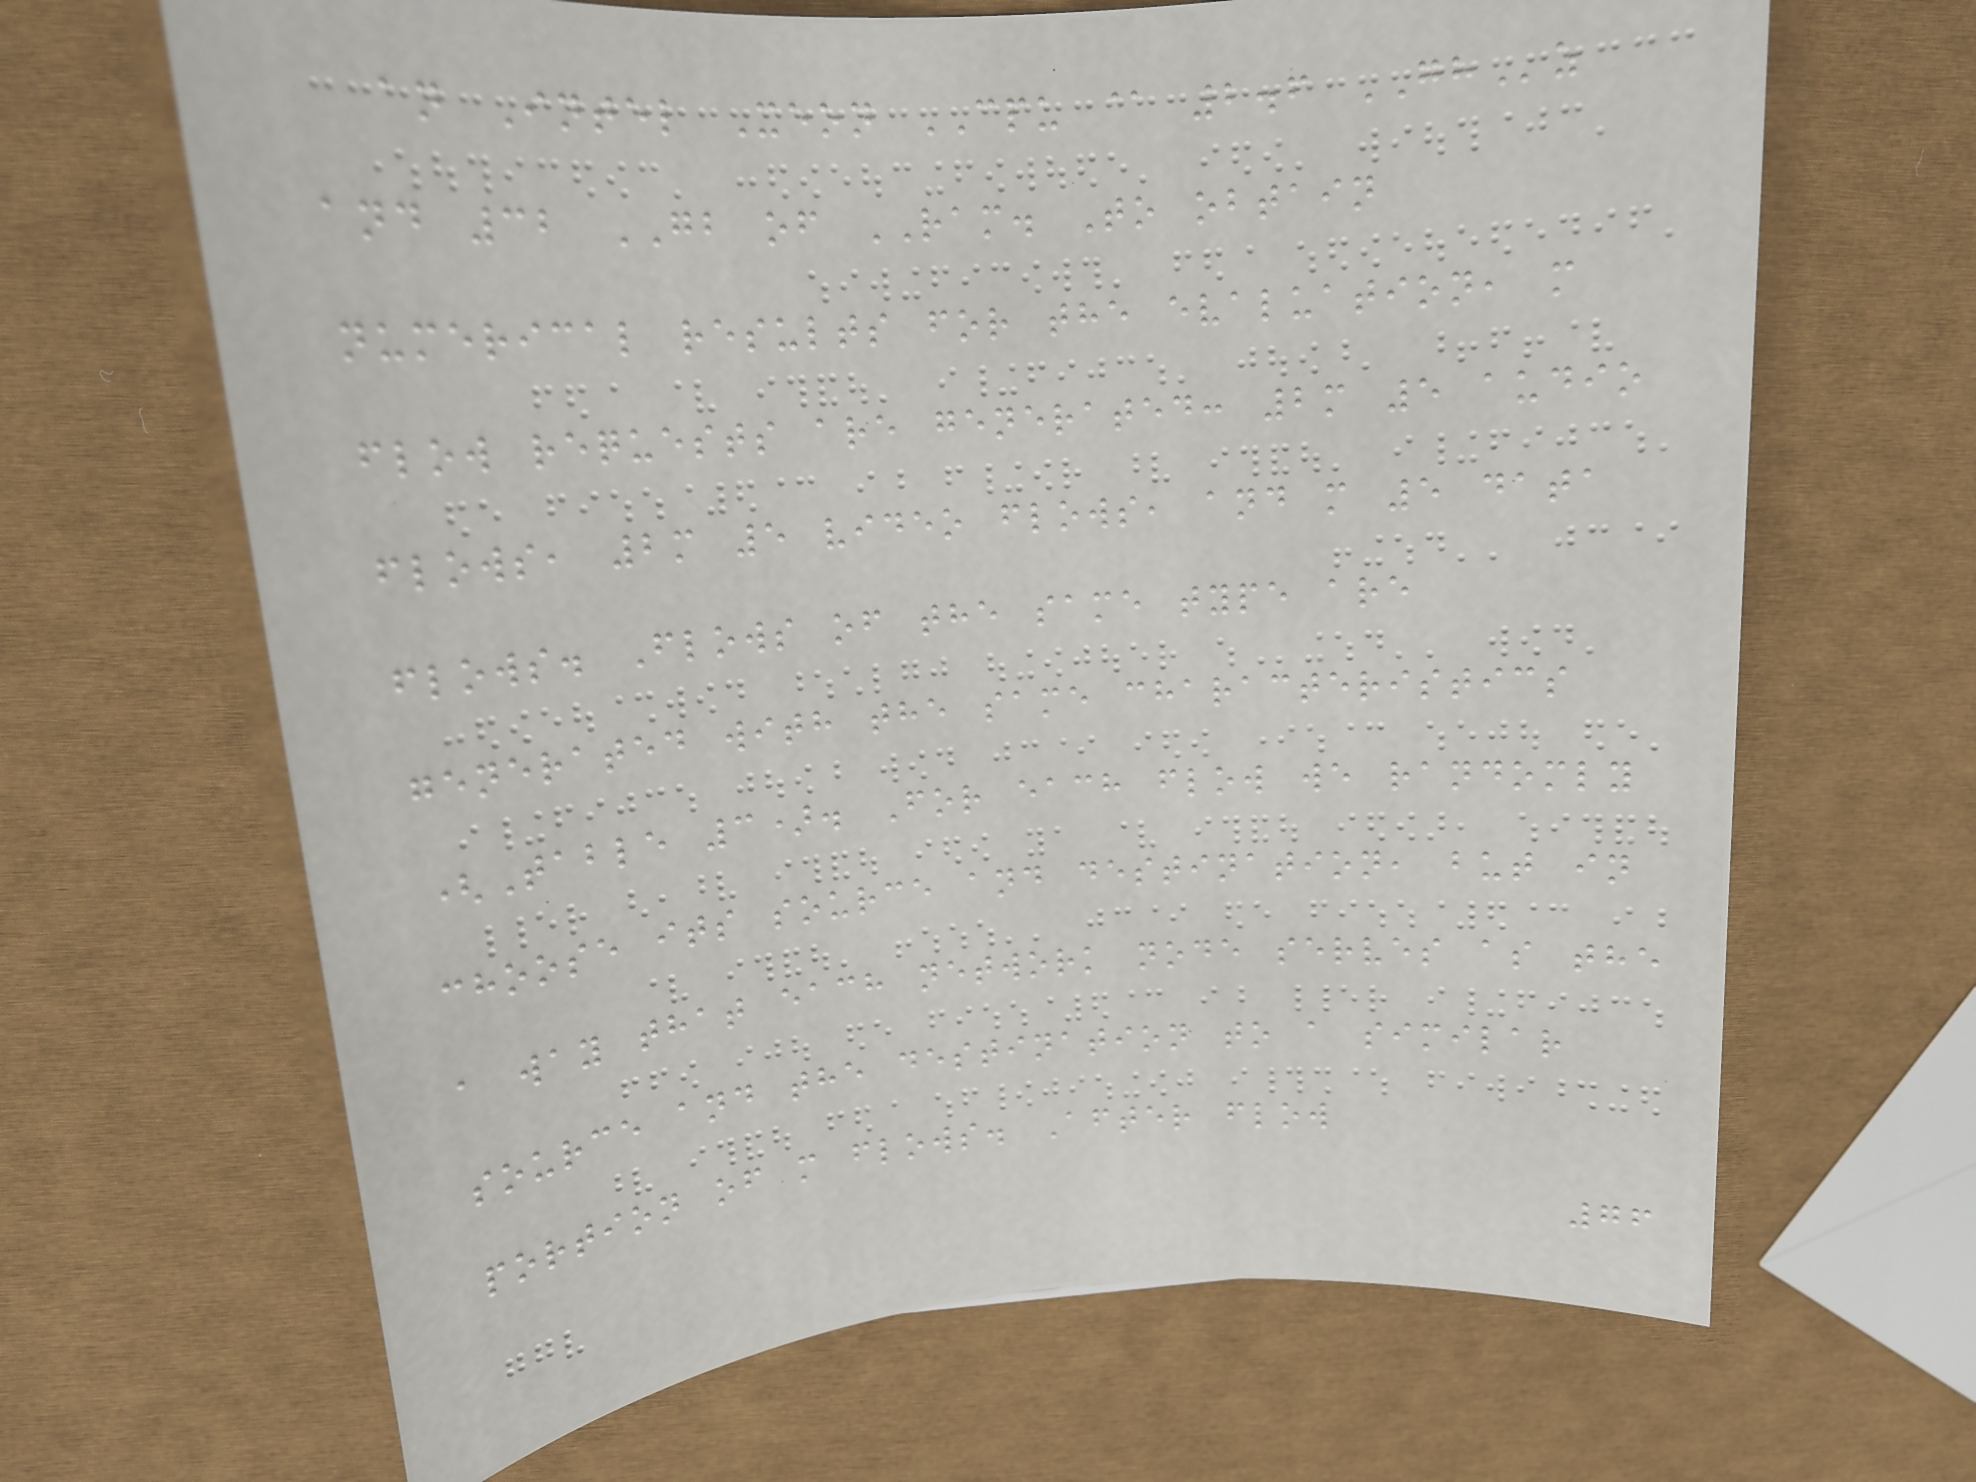an Intel Xeon CPU @ 2.6 GHz
and 32 GB of RAM. To obtain
numerical results for the evaluation, m
flow requests are generated: 2m 5 audio
flows, 2m 5 video flows, and m 5 data
flows. Flows of the same type are
generated with the same characteristics
(Table 3). For each flow we randomly
choose its source and destination, but in
a way that each network node serves as the
source and the destination to a similar
portion of m flows. After flow
76
